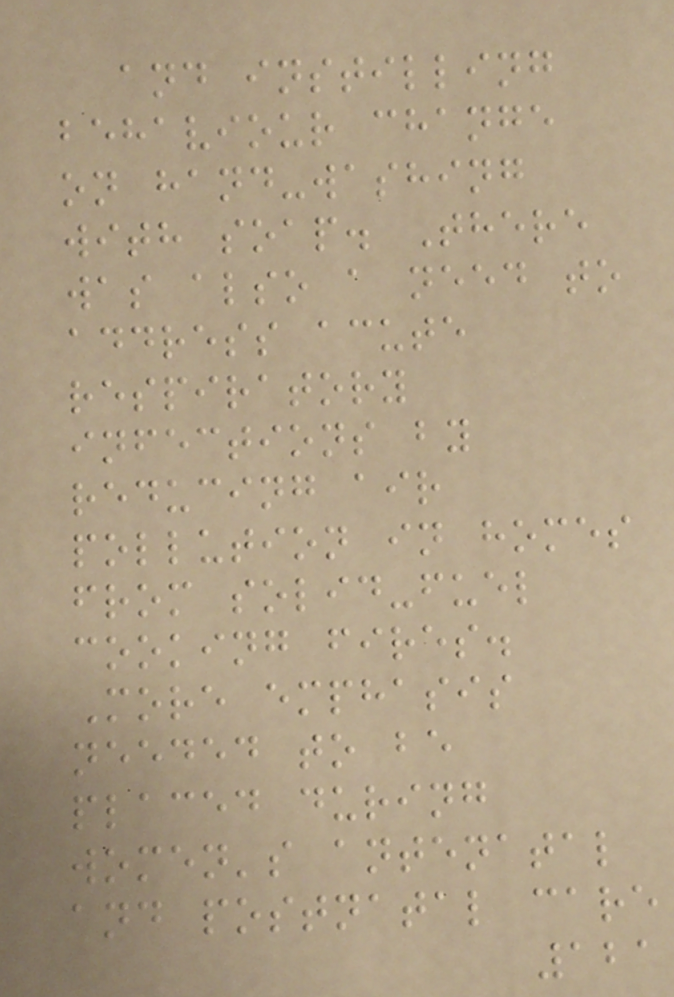and instilling
behaviour change
on hand-washing
with soap. There
was also a need to
address acute
respiratory
infections by
reducing air
pollution in homes
from solid-fuel
cooking fires.
More emphasis
needed to be
placed during
women's antenatal
and postnatal care
121
